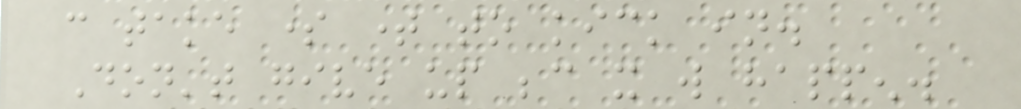can take some time to kick in.
Don't give up because it will happen.
